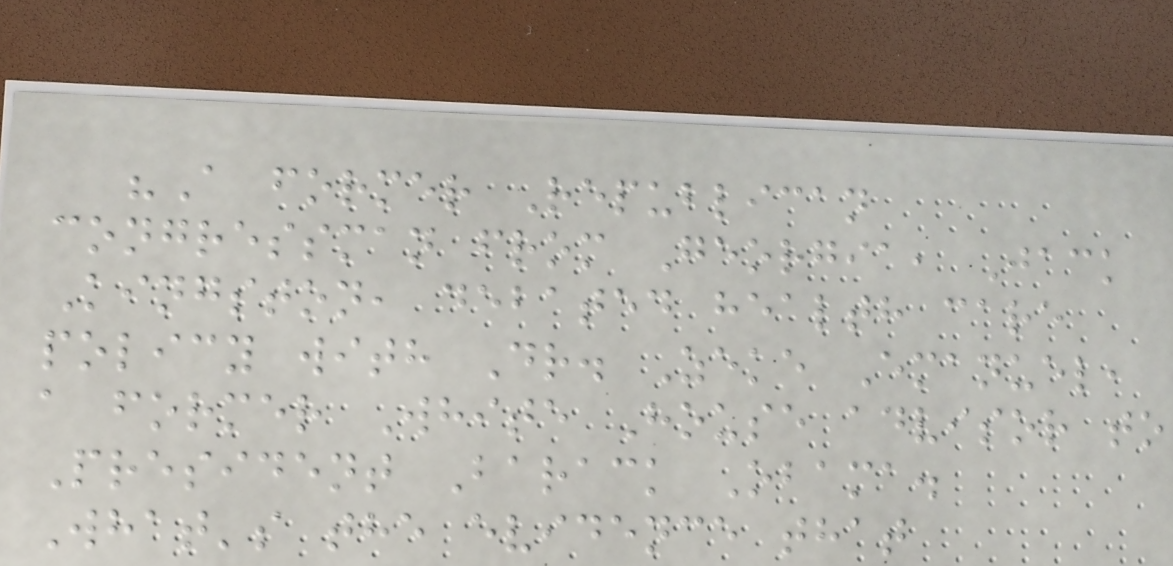"A former Republican
congressman from Georgia, Jack
Kingston, debated health care
policy with Dr. Zeke Emanuel,
a former White House advisor to
President Barack Obama.
What's the evidence that
